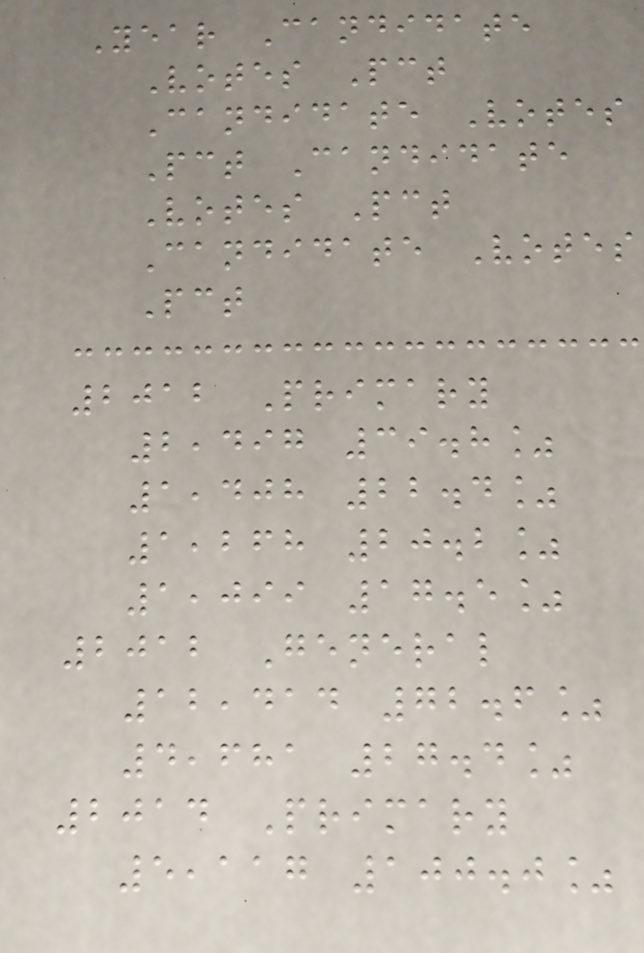Year Candidate
Votes Pct
Candidate Votes
Pct Candidate
Votes Pct
Candidate Votes
Pct
2012 Primary
2,497 39.8%
1,408 22.4%
1,268 20.2%
1,099 17.5%
2012 General
12,414 72.6%
4,681 27.4%
2014 Primary
5,117 100.0%
